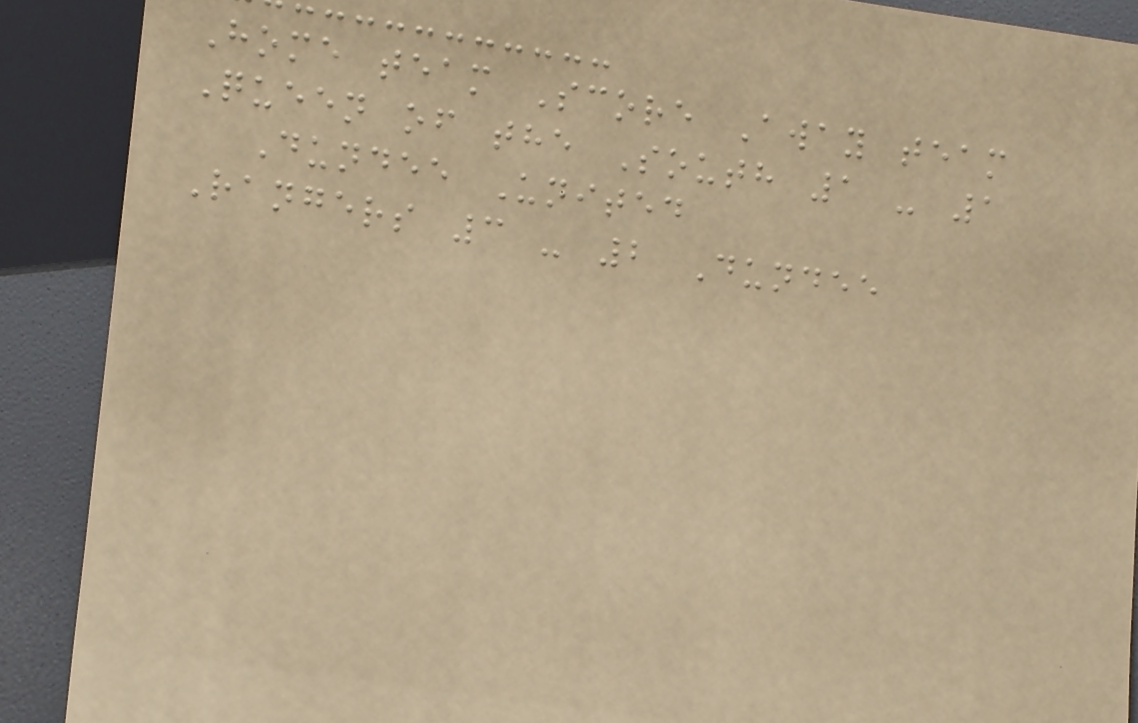Home team Score Away team
Queen of the South 1 - 1
Dundee United
Rangers 3 - 2 Dundee
